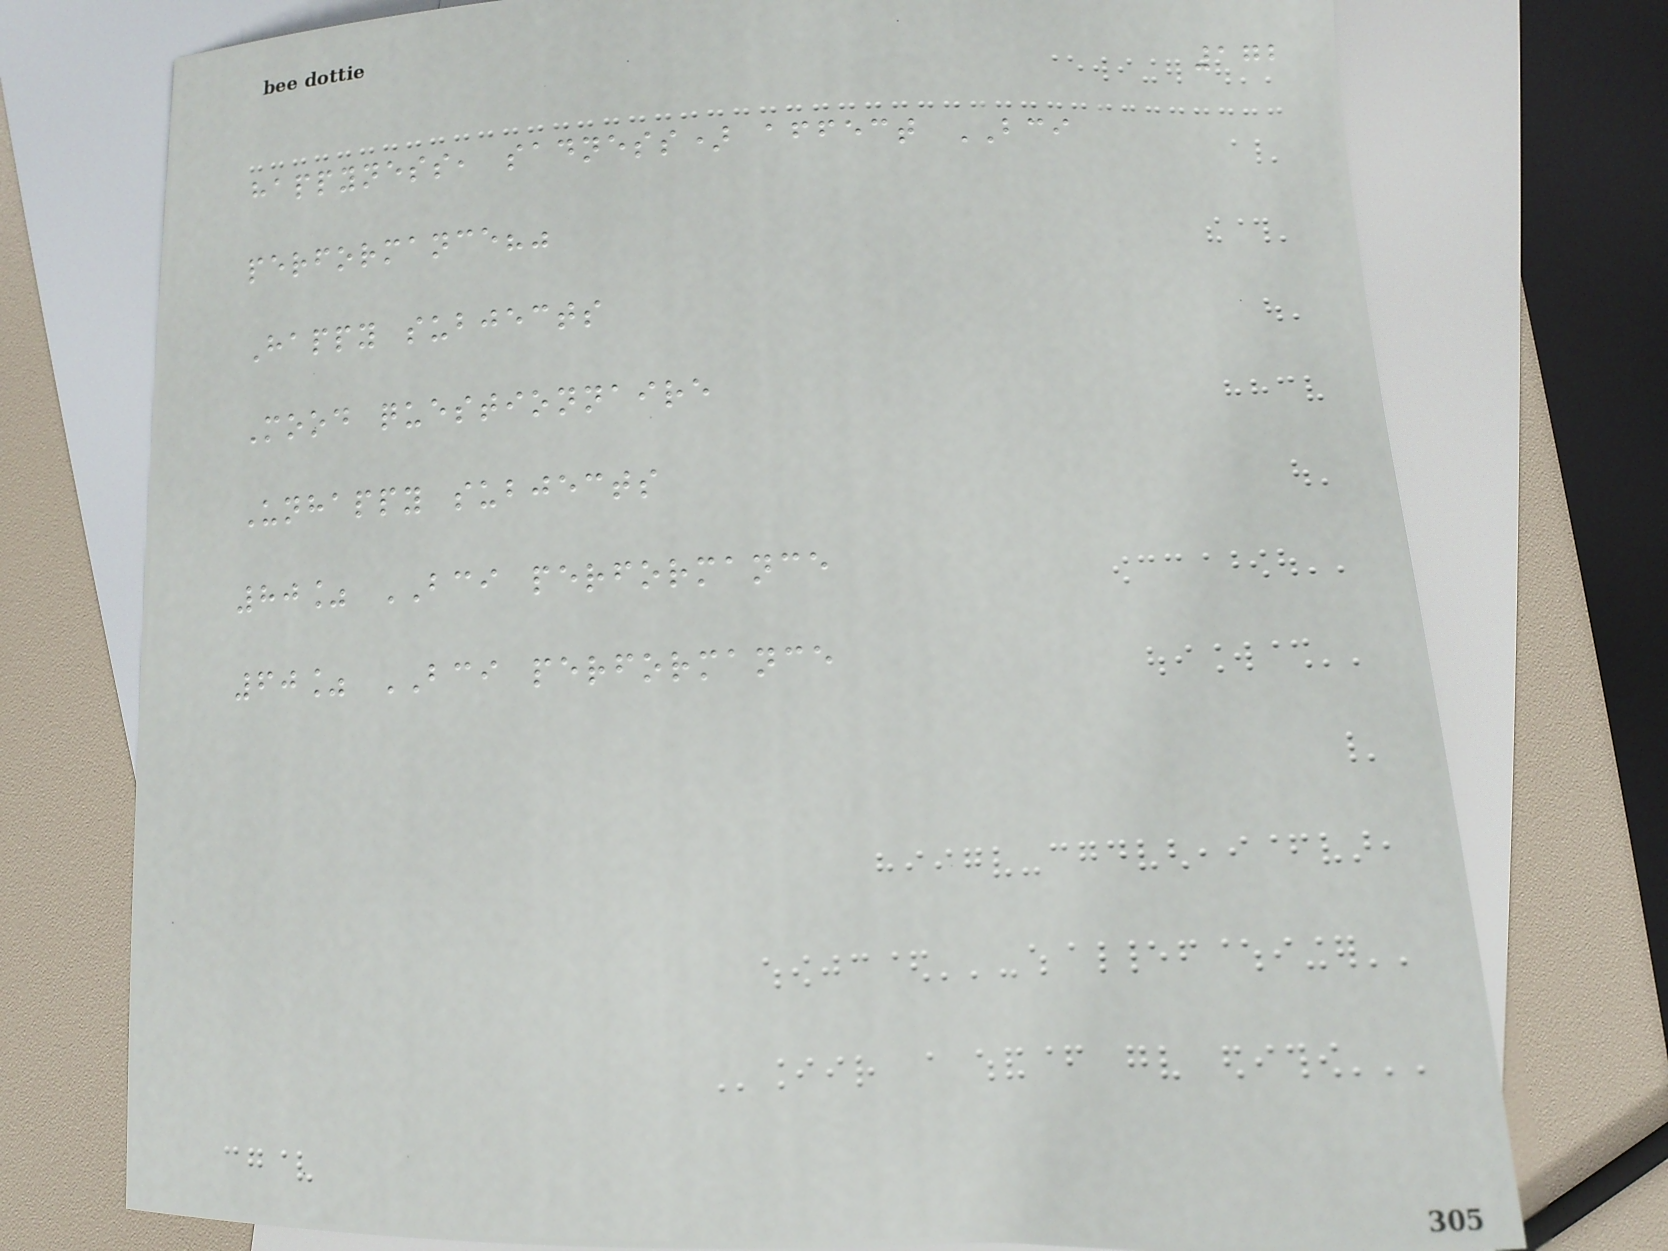172
happyness, sadness) affect BCI
performance?"
Happy subjects
Mood questionnaire
Unhappy subjects
80% BCI performance
60% BCI performance
